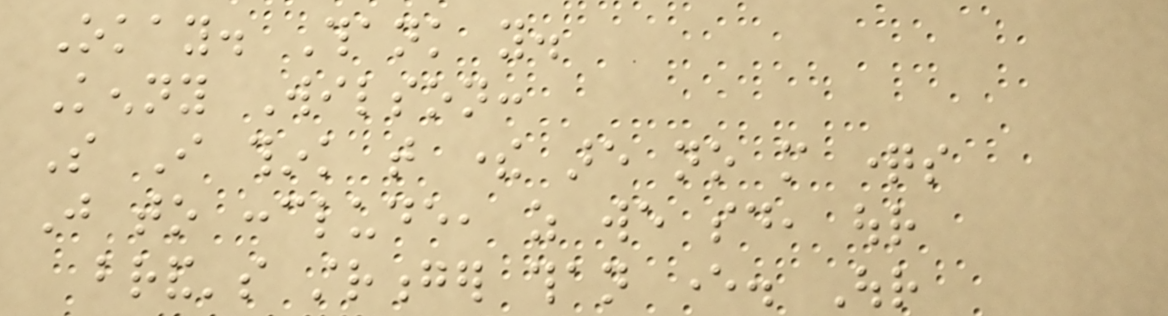Okay. Thank you.
Kenny Wilson:
So I think that there are no more questions
Just to conclude, as we said, our
brand's stronger than ever. Our
